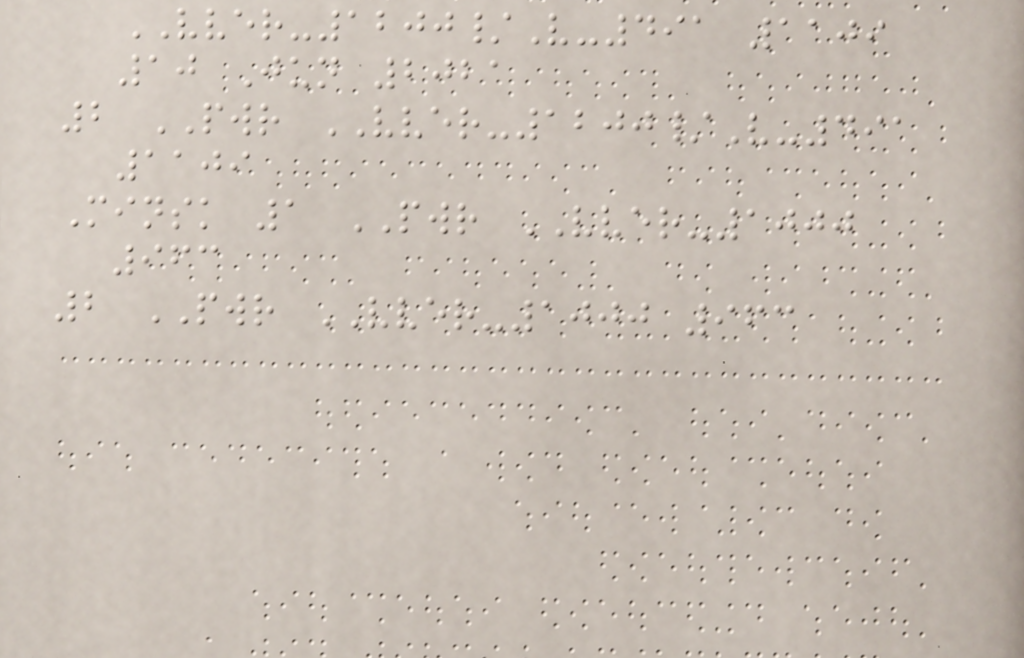VVER-1200/V-491 1109
10 Jun 2021
2 PWR VVER-1200/V-491
1109
Minsk 1 PWR VVER-1000
963
2 PWR VVER-1000 963
